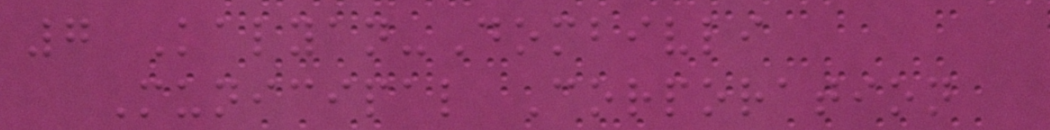7 Kalyan-Dombivli
Municipal Corporation
